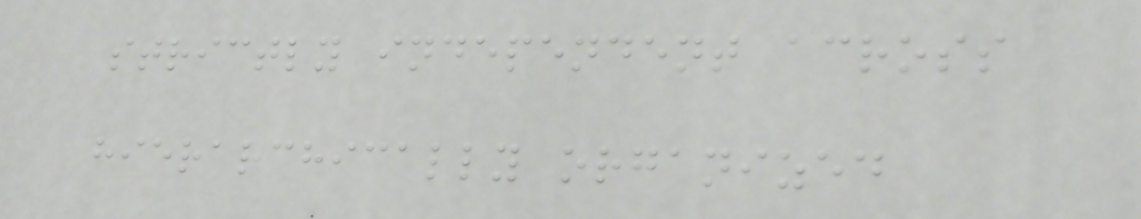strictly independent across
hierarchically organized
